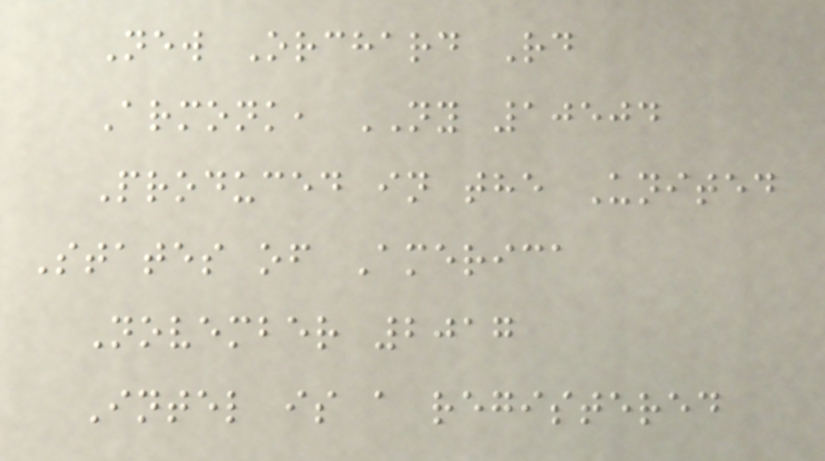New Orchard Rd
Armonk, NY 10504
Produced in the United
States of America
November 2017
Intel is a registered
